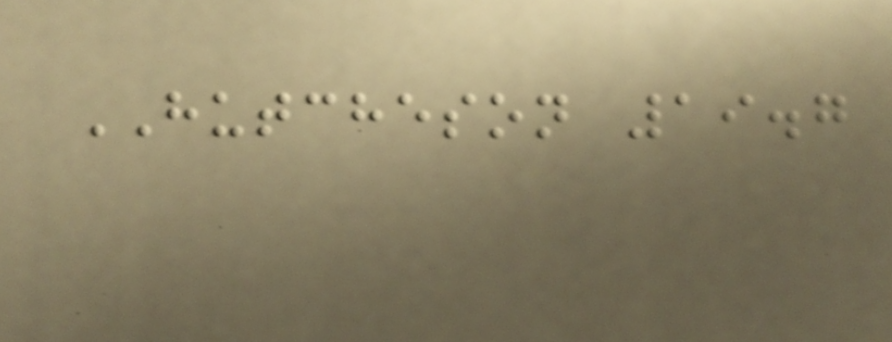HUTCHESON 19.7
